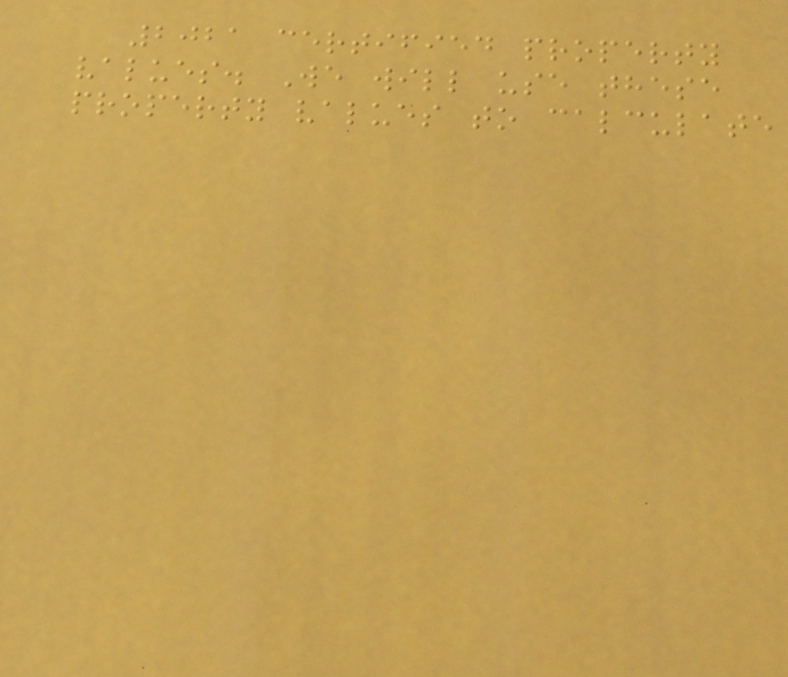2021 certified property
values. We will use these
property values to calculate
